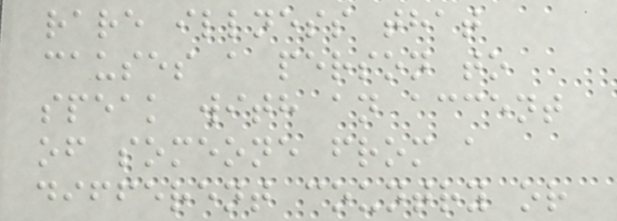rare illness that
causes a person to
speak with an accent
of someone from a
different country or
